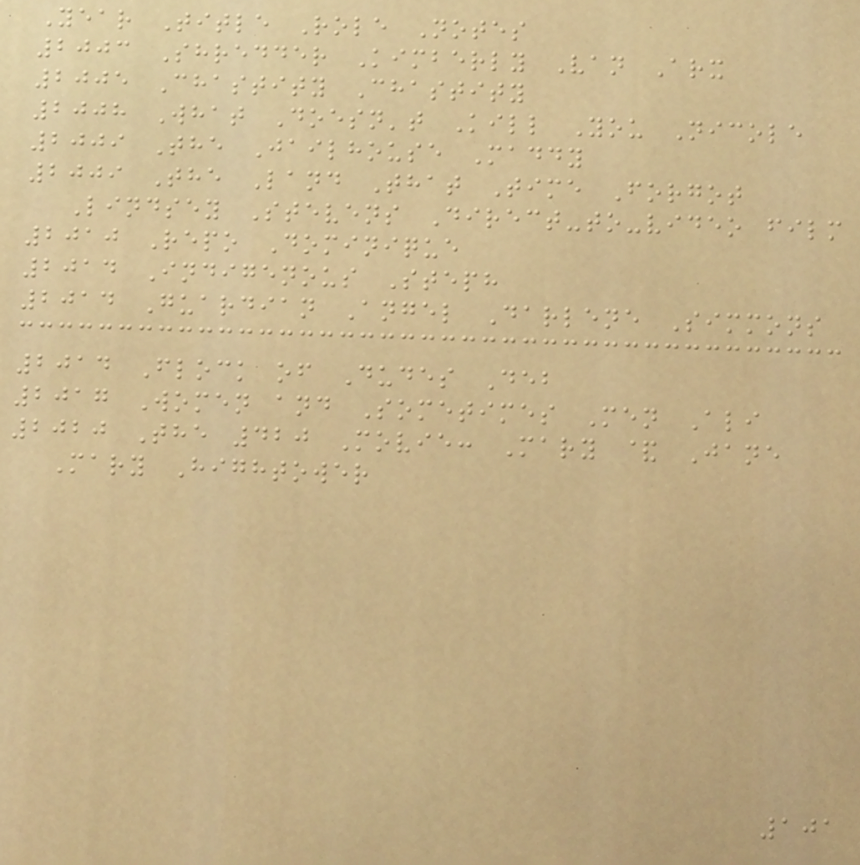Year Title Role Notes
2003 Shredder Kimberly Van Arx
2005 Chastity Chastity
2008 What Doesn't Kill You Nicole
2009 The Jailhouse Maddy
2009 The Land That Time Forgot
Lindsey Stevens Direct-to-video film
2010 Repo Dominique
2014 Indigenous Steph
2014 Guardian Angel Darlene Simmons
2014 Flock of Dudes Deb
2017 Women and Sometimes Men Ali
2020 The 420 Movie: Mary & Jane
Mary Hightower
101
